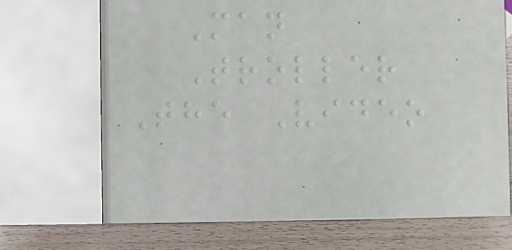Man
Troller
The Video
